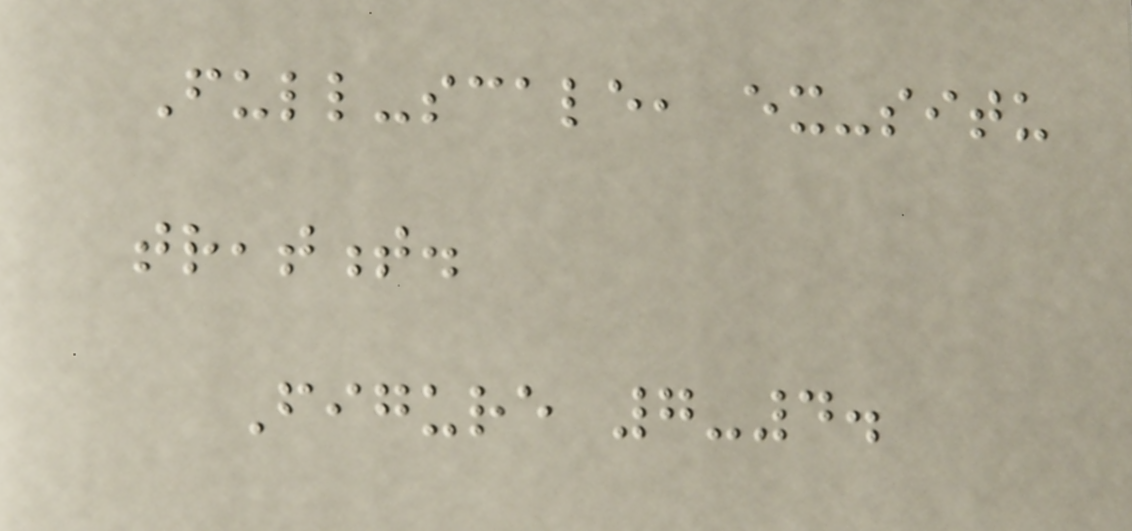Full-scale, ex-situ
treatment.
Figure 7-4.
